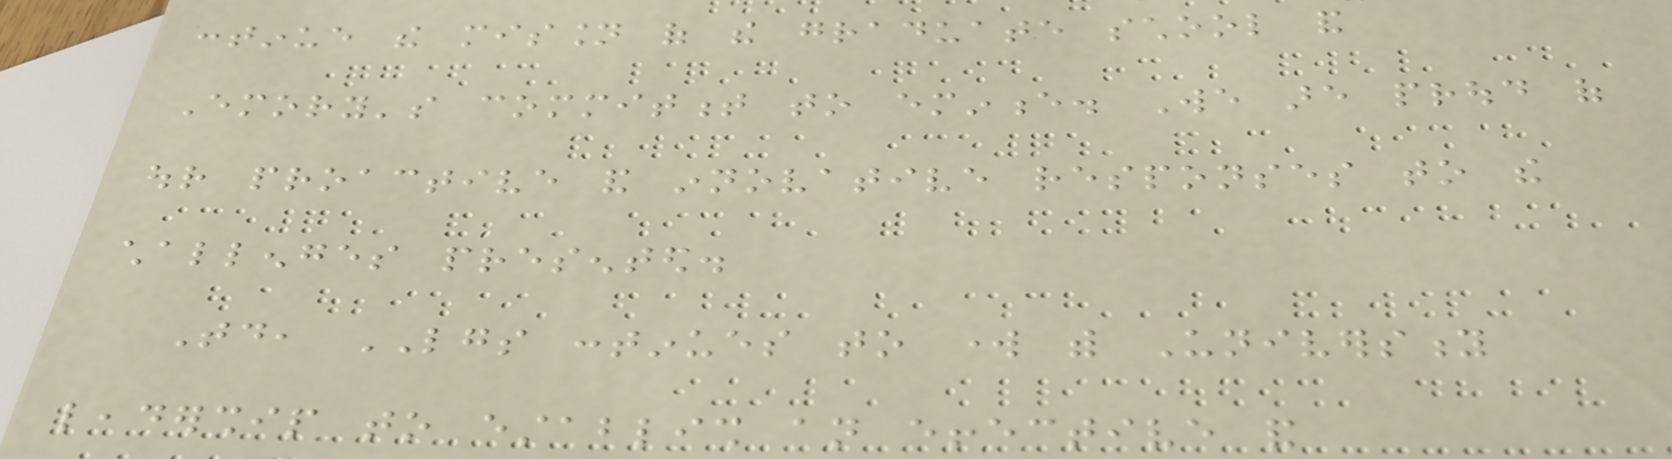continue the mission of the graduate school and
Emory's commitment to eminence. We are proud of
our proactive and innovative responses to the
challenges presented.
Today, LGS continues to work with University
leadership to establish an effective and
